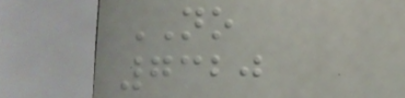NO
7320
